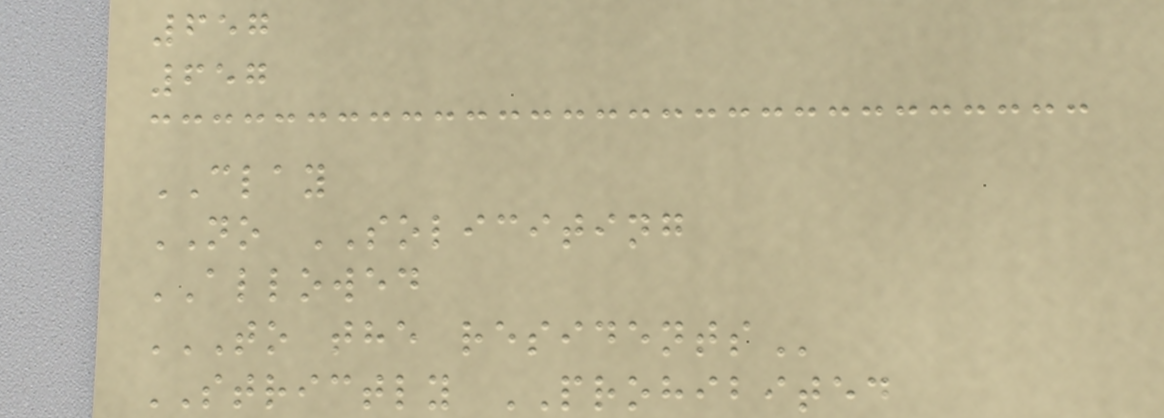657
657
CLAY
NO SOLICITING
ALLOWED
TO THE RESIDENTS
STRICTLY PROHIBITED
